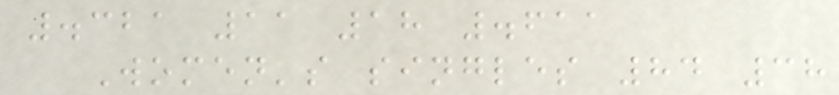.321 11 18 .611
Women's singles 84 38
